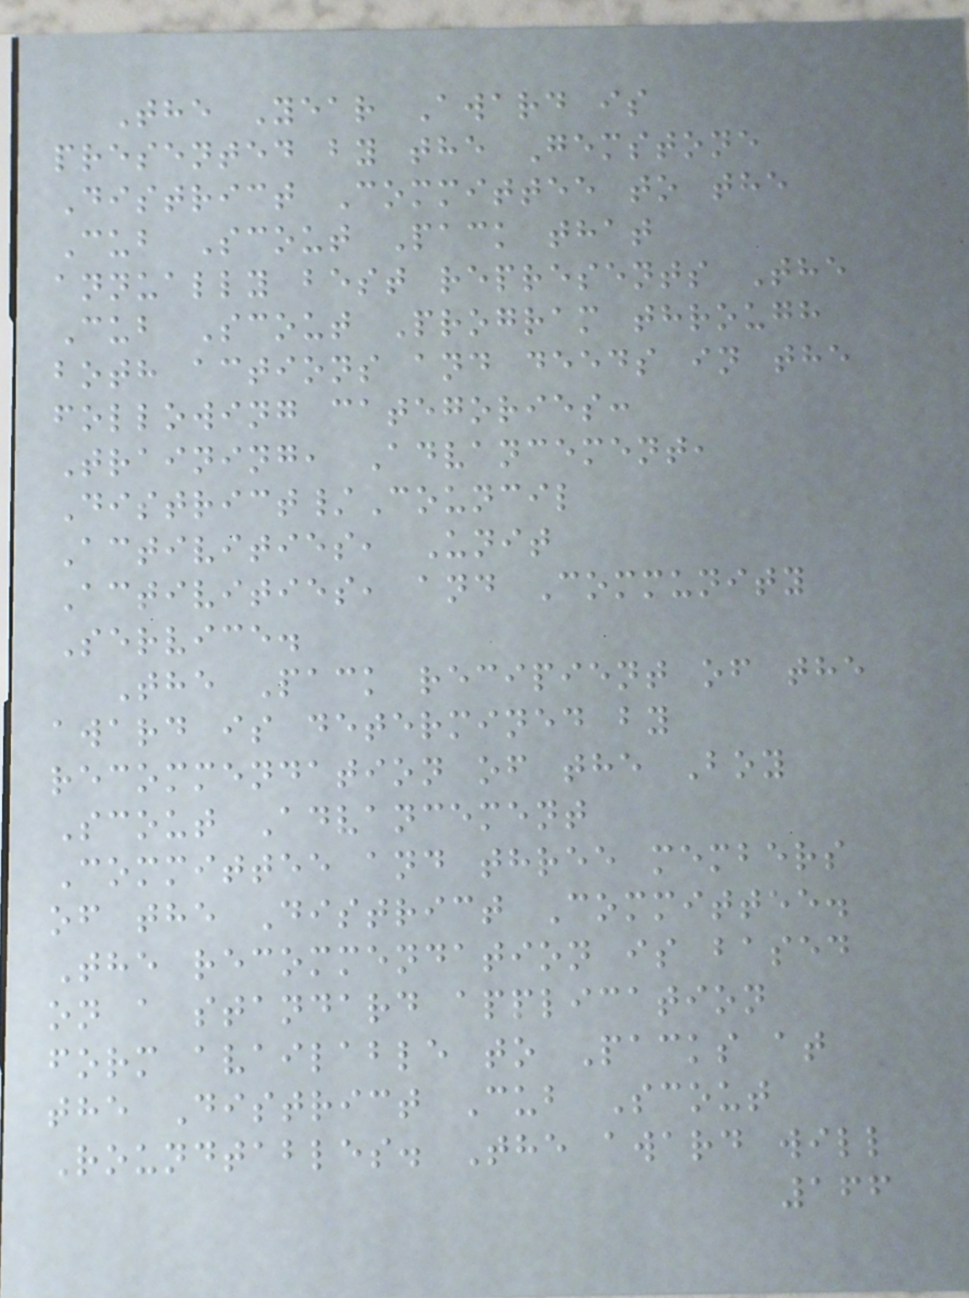The Year Award is
presented by the Gemstone
District Committee to the
Cub Scout Pack that
annually best represents The
Cub Scout Program through
both actions and deeds in the
following categories:
Training, Advancement,
District/Council
Activities, Unit
Activities, and Community
Service.
The Pack recipient of the
award is determined by
recommendation of the Boy
Scout Advancement
Committee and three members
of the District Committee.
The recommendation is based
on a standard application
form available to Packs at
the District Cub Scout
Roundtables. The award will
166
